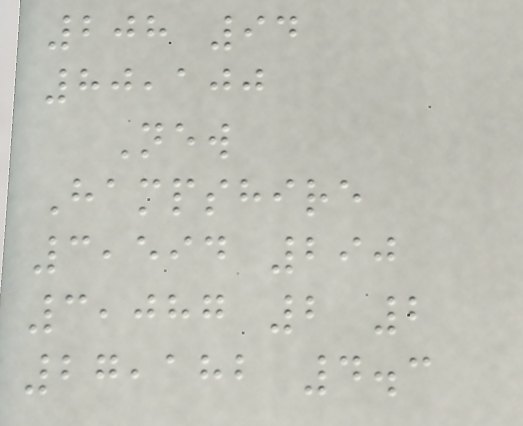208 94
80,100
New
Hampshire
3,594 290
3,087 2 2
27,182 4.3
